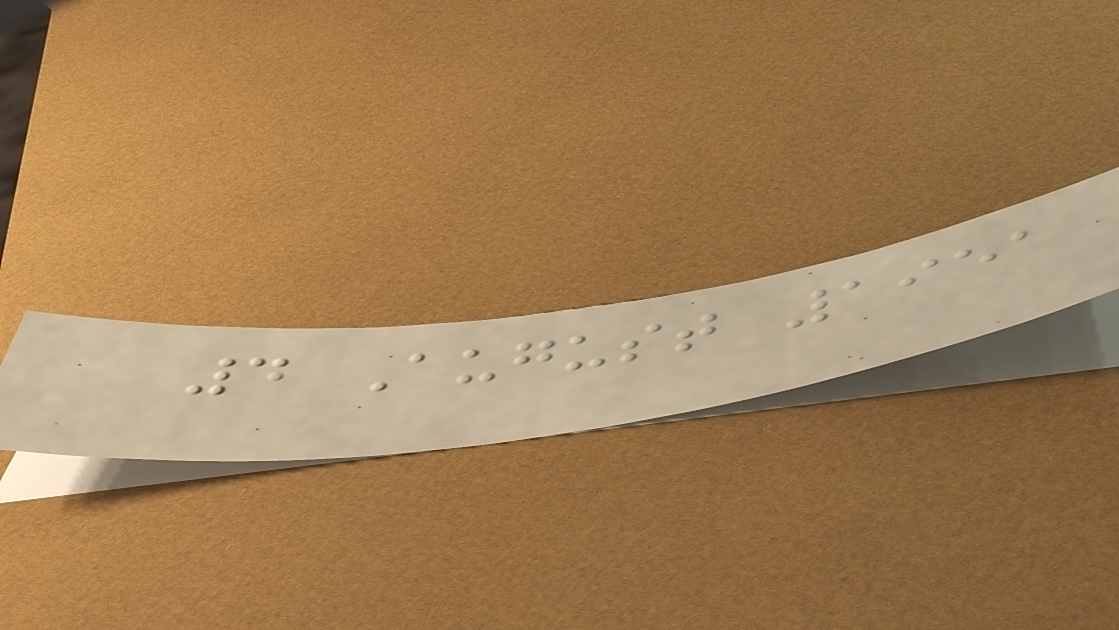4 August 1951
